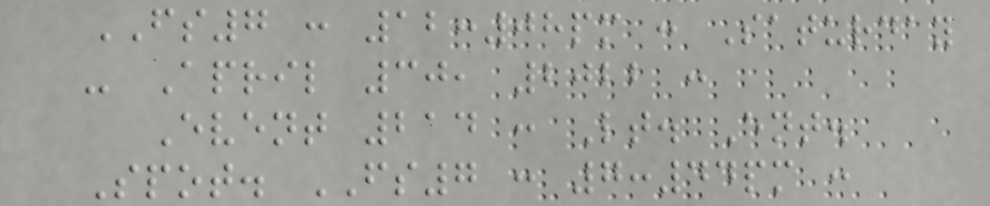FS7 : 12:08pm : Saturday
- April 30, 2022 :
Event 214 : Lt. Ent.
Spot. FS7 : 7:44pm :
